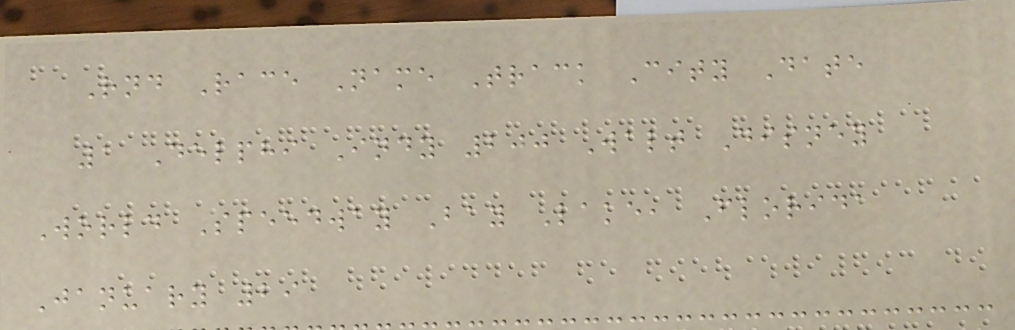Rnd Race Name Track City Date
1 Delphi Indy 200 Walt Disney
World Speedway Bay Lake, Florida
January 29
